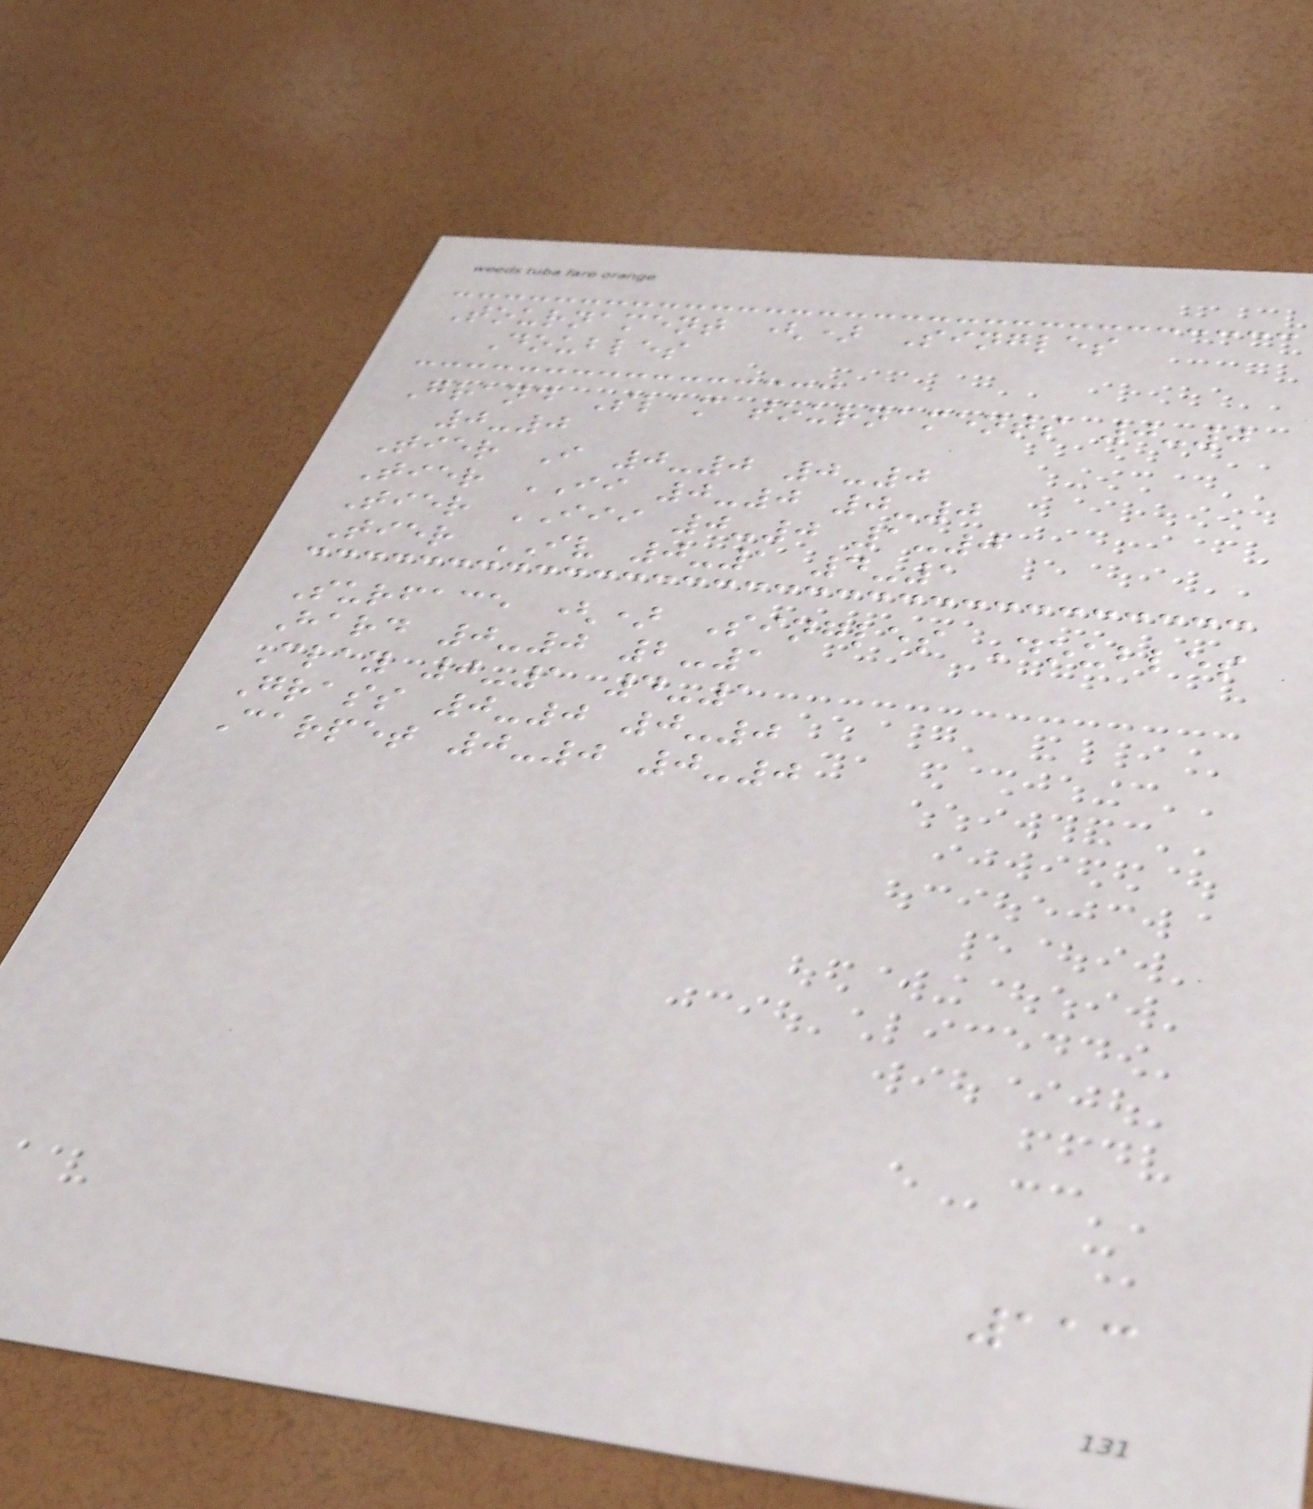Tournament () Singles
Doubles
Grand Slam tournaments 0-0
0-0
Tier I 0-0 0-0
Tier II 0-0 0-0
Tier III 0-0 1-0
Tier IV 0-1 4-1
Surface () Singles Doubles
Hard 0-0 2-1
Clay 0-1 4-1
Grass 0-0 0-0
Carpet 0-0 0-0
113
